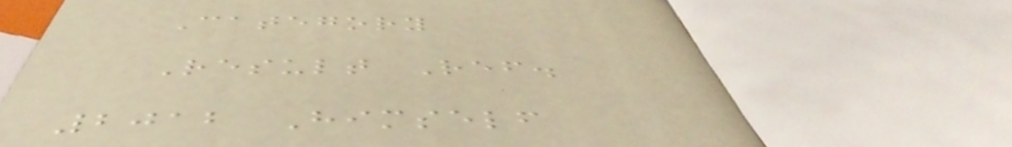Category
Result Ref.
2012 Himself
